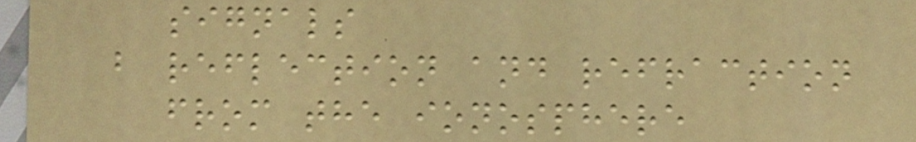signals
b reflection and refraction
from the ionosphere
